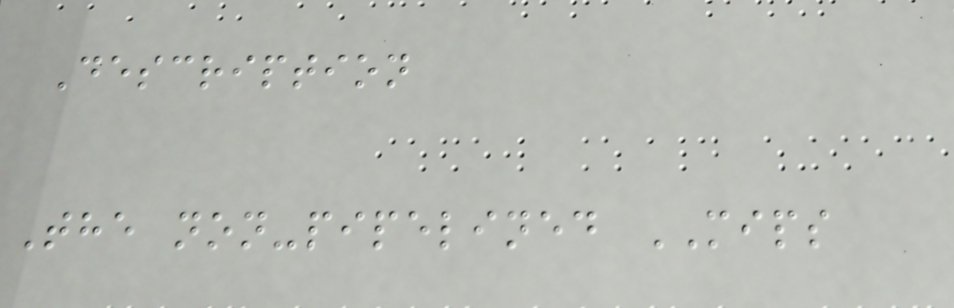Description
The non-pipelined MIPS
